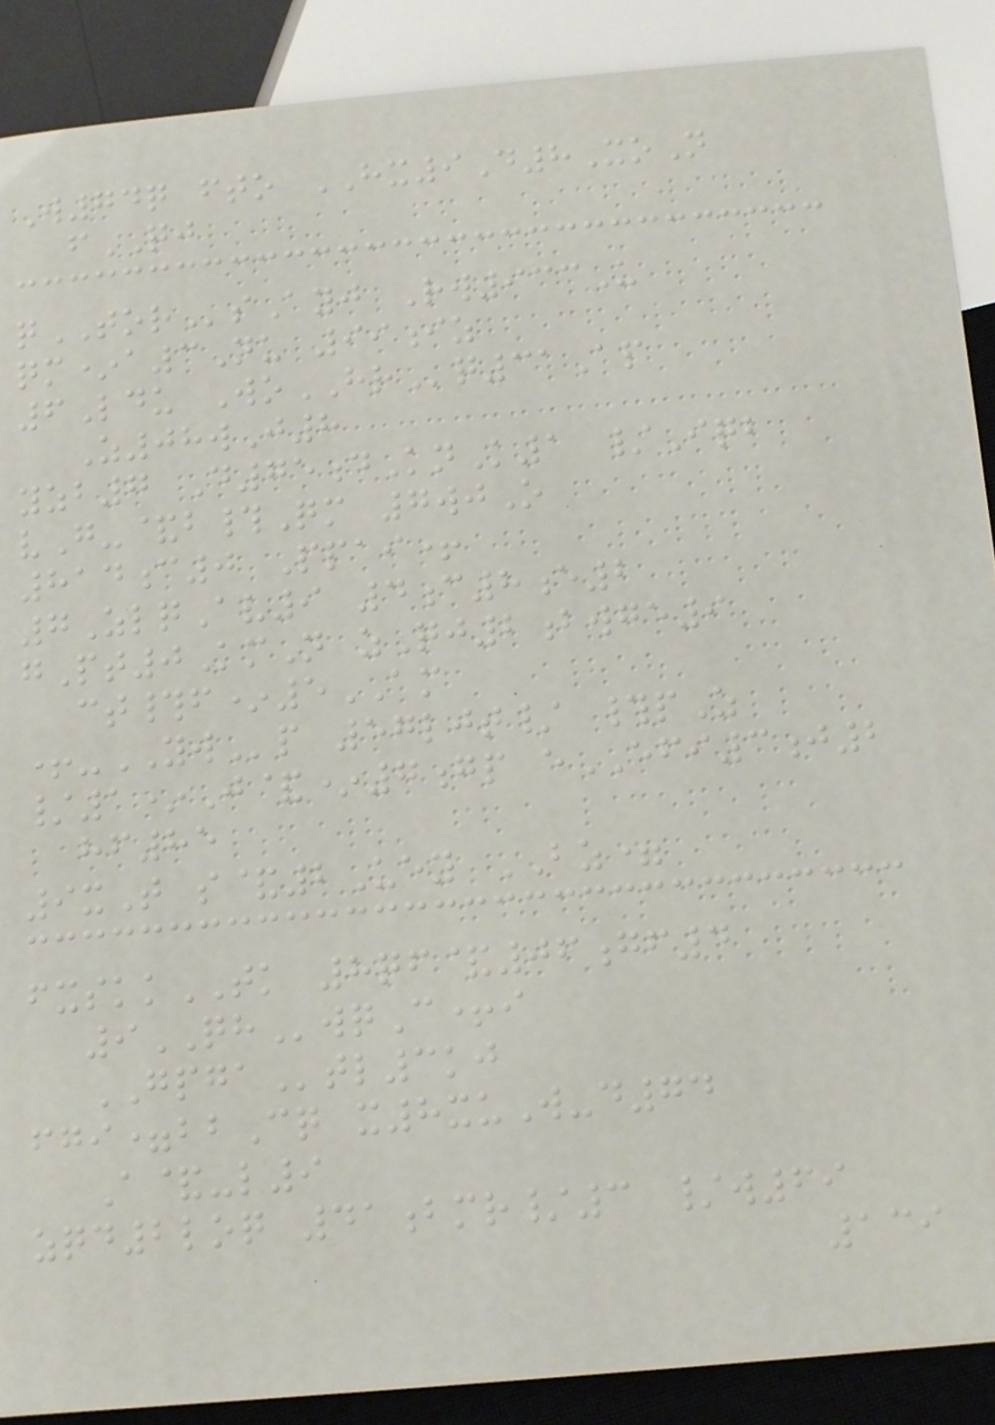W74q fto HX9D8XoN
fQJ
qTORsAyj Rw933U
qm*a3Nu 99iz
6Ldu WoHRq31Ap
Z08wJ8
yzb7 D75dKnK1 /Iqb
vG-&b#Qm 7wjO
814c0 Ppai+
7ZlqAv9 4c8e2
gPt0KmN zQj2bwge9
ct#f*5AM
+-YWp 57ljt/ #pZ
/1*J&*7gp eEFI3j2
hf85
9xT s&2Uey BZ=
fxskkTK 8qf&06gf4
9QHwqC+i
GPGAtl3kj
fgi=bbCq x8xuW-d74
A&-l9
zqd2loq 41bmr/3 /w69
139
